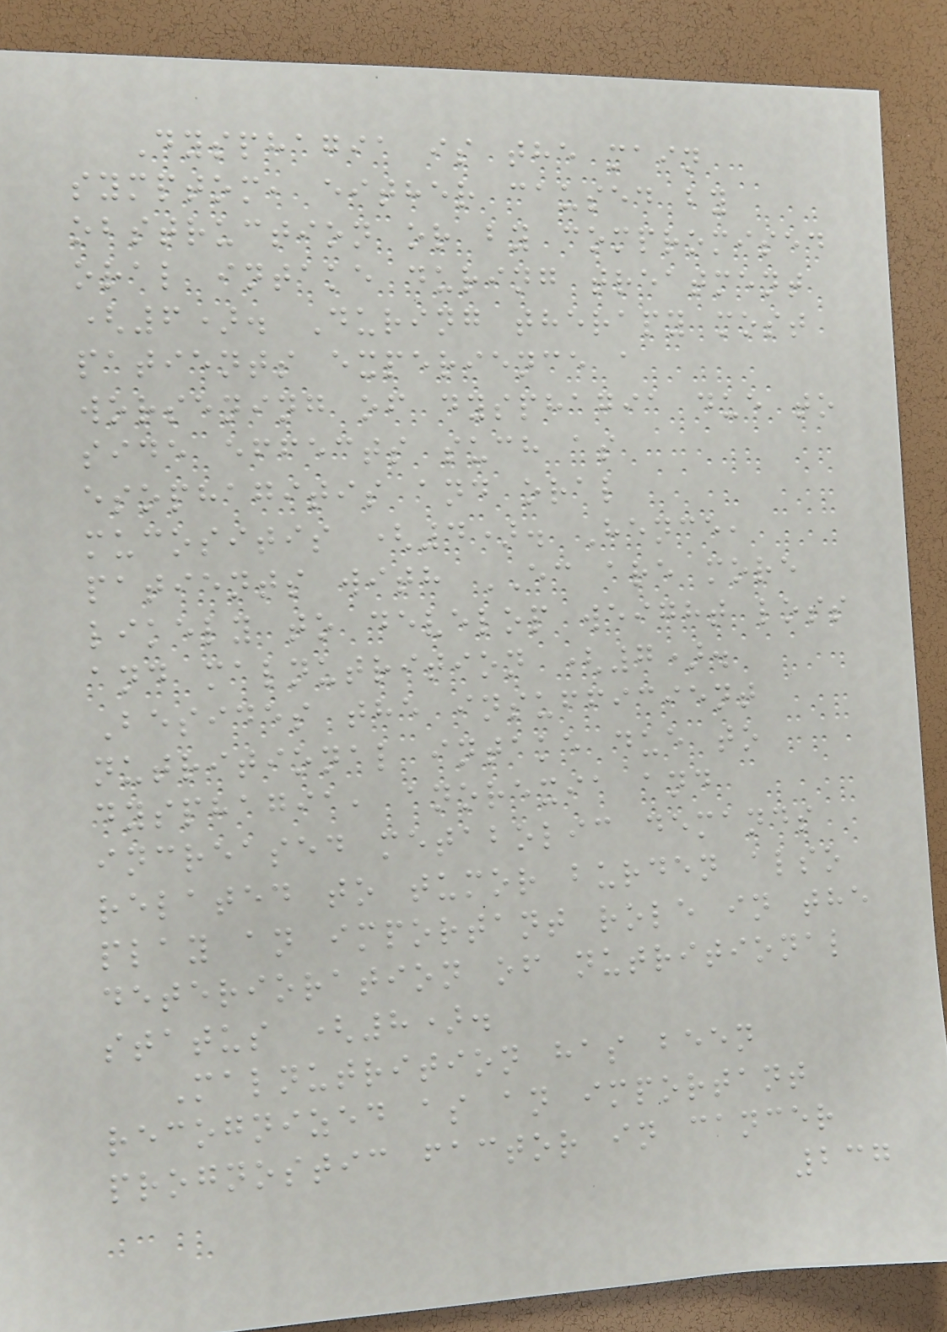Dysphagia is the main
symptom, either caused by
obstruction or by compromised
oral intake during treatment
(6). During therapy most
patients experience a
worsening of dysphagia due to
side effects such as
esophagitis and oral
mucositis (4). Hence,
patients with EC are more
likely to develop weight loss
and malnutrition (7).
Besides the insufficient
nutritional intake due to
dysphagia, anorexia and
increased metabolic demands
related to tumor burden also
play an important role in the
deterioration of nutritional
status (8).
Malnutrition has been
recognized as an important
prognostic factor in cancer
237
